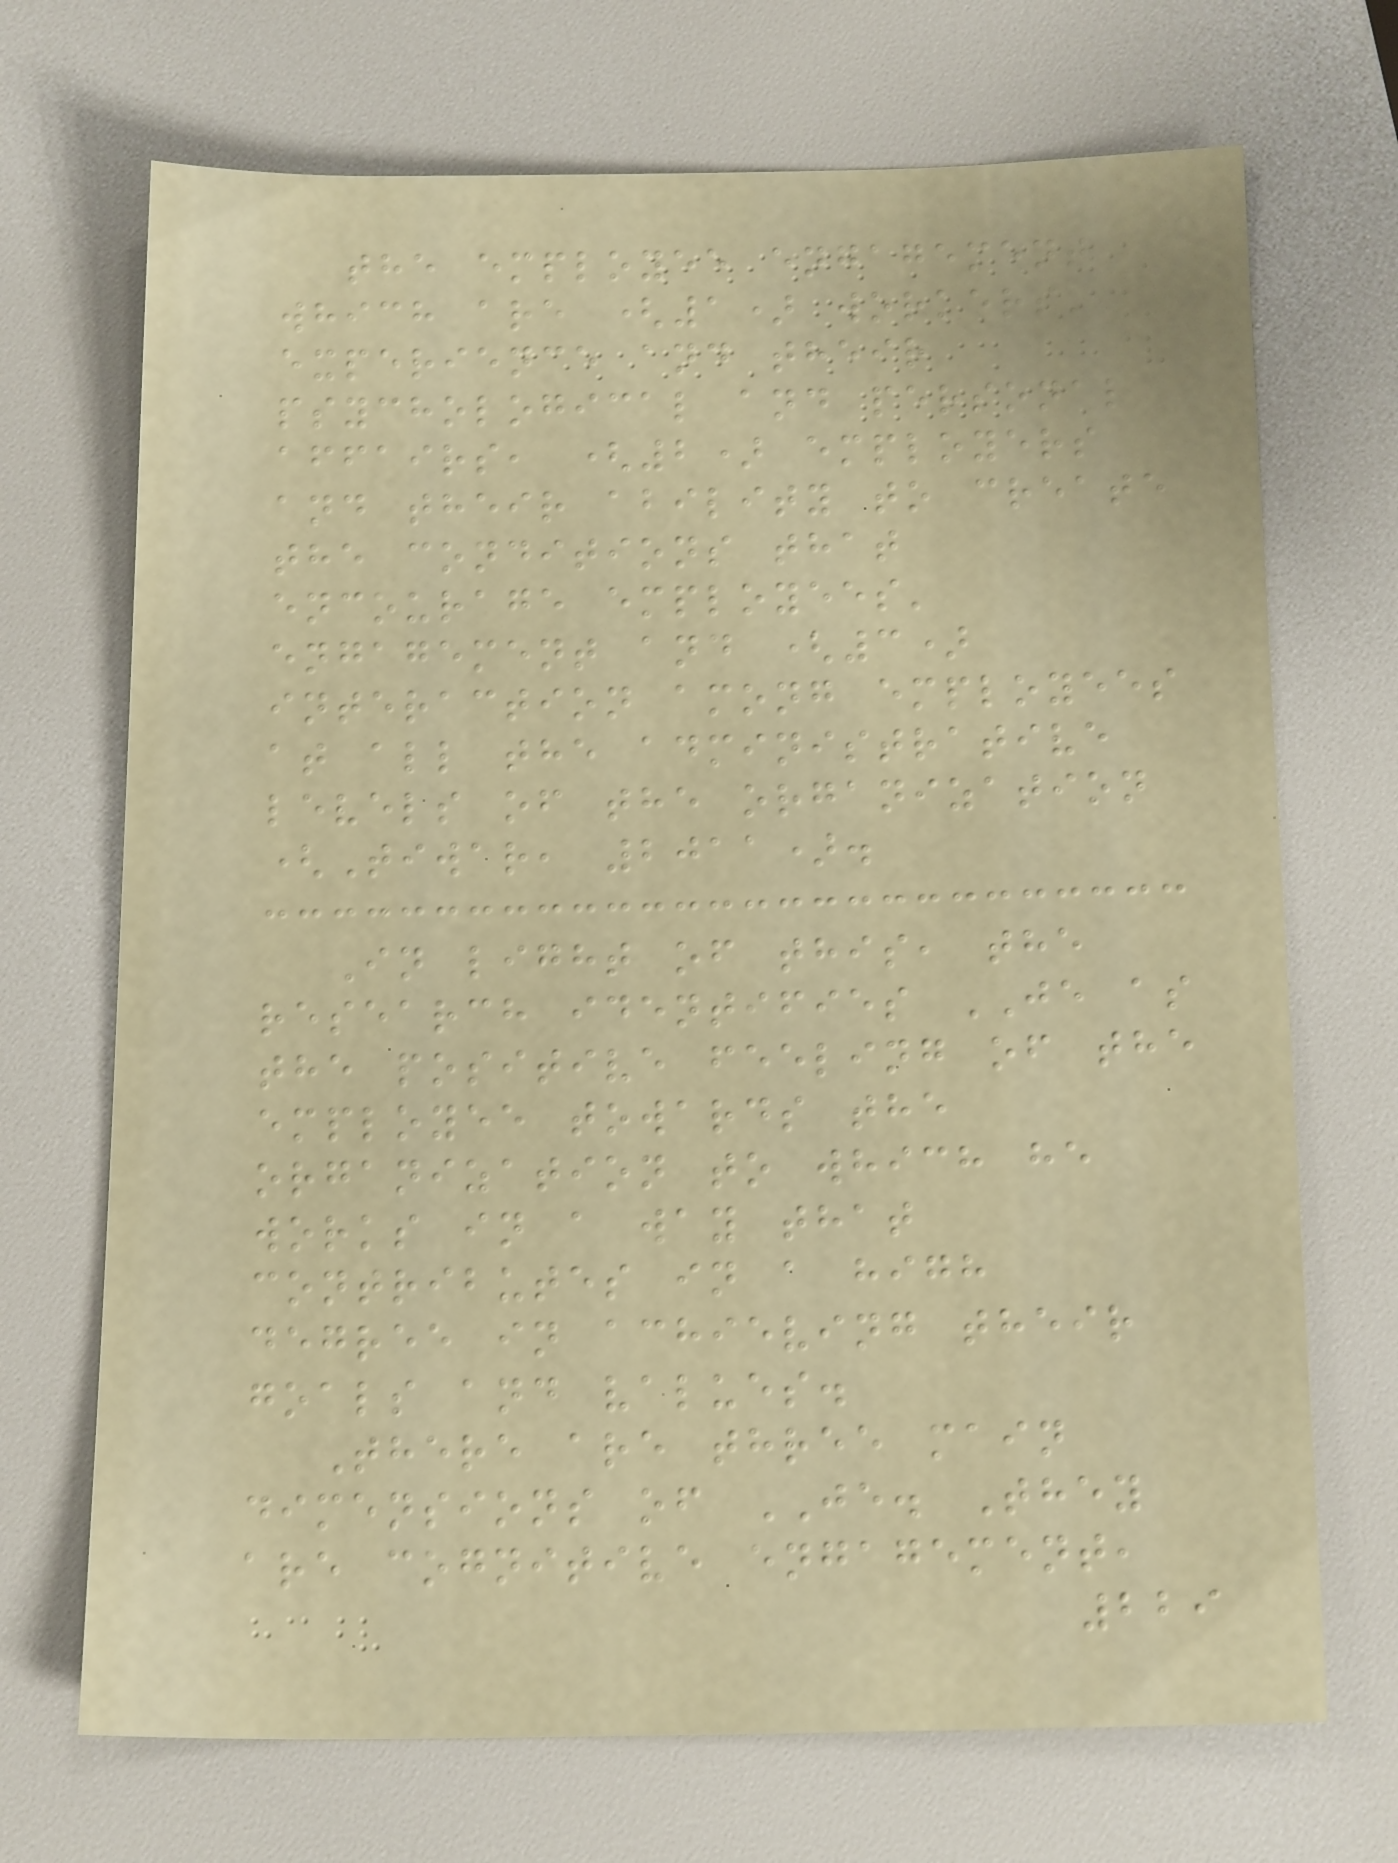the employee engagement
which are (1) workers'
experience and their
psychological and personal
affairs, (2) employers
and their ability to create
the conditions that
encourage employees'
engagement and (3)
interaction among employees
at all the administrative
levels of the organization
(Tiwar, 2011).
In light of this, the
research identifies JE as
the positive feeling of the
employee towards the
organization to which he
works in a way that
contributes in a high
degree in achieving their
goals and values.
There are three main
dimensions of JE. They
are cognitive engagement,
229
